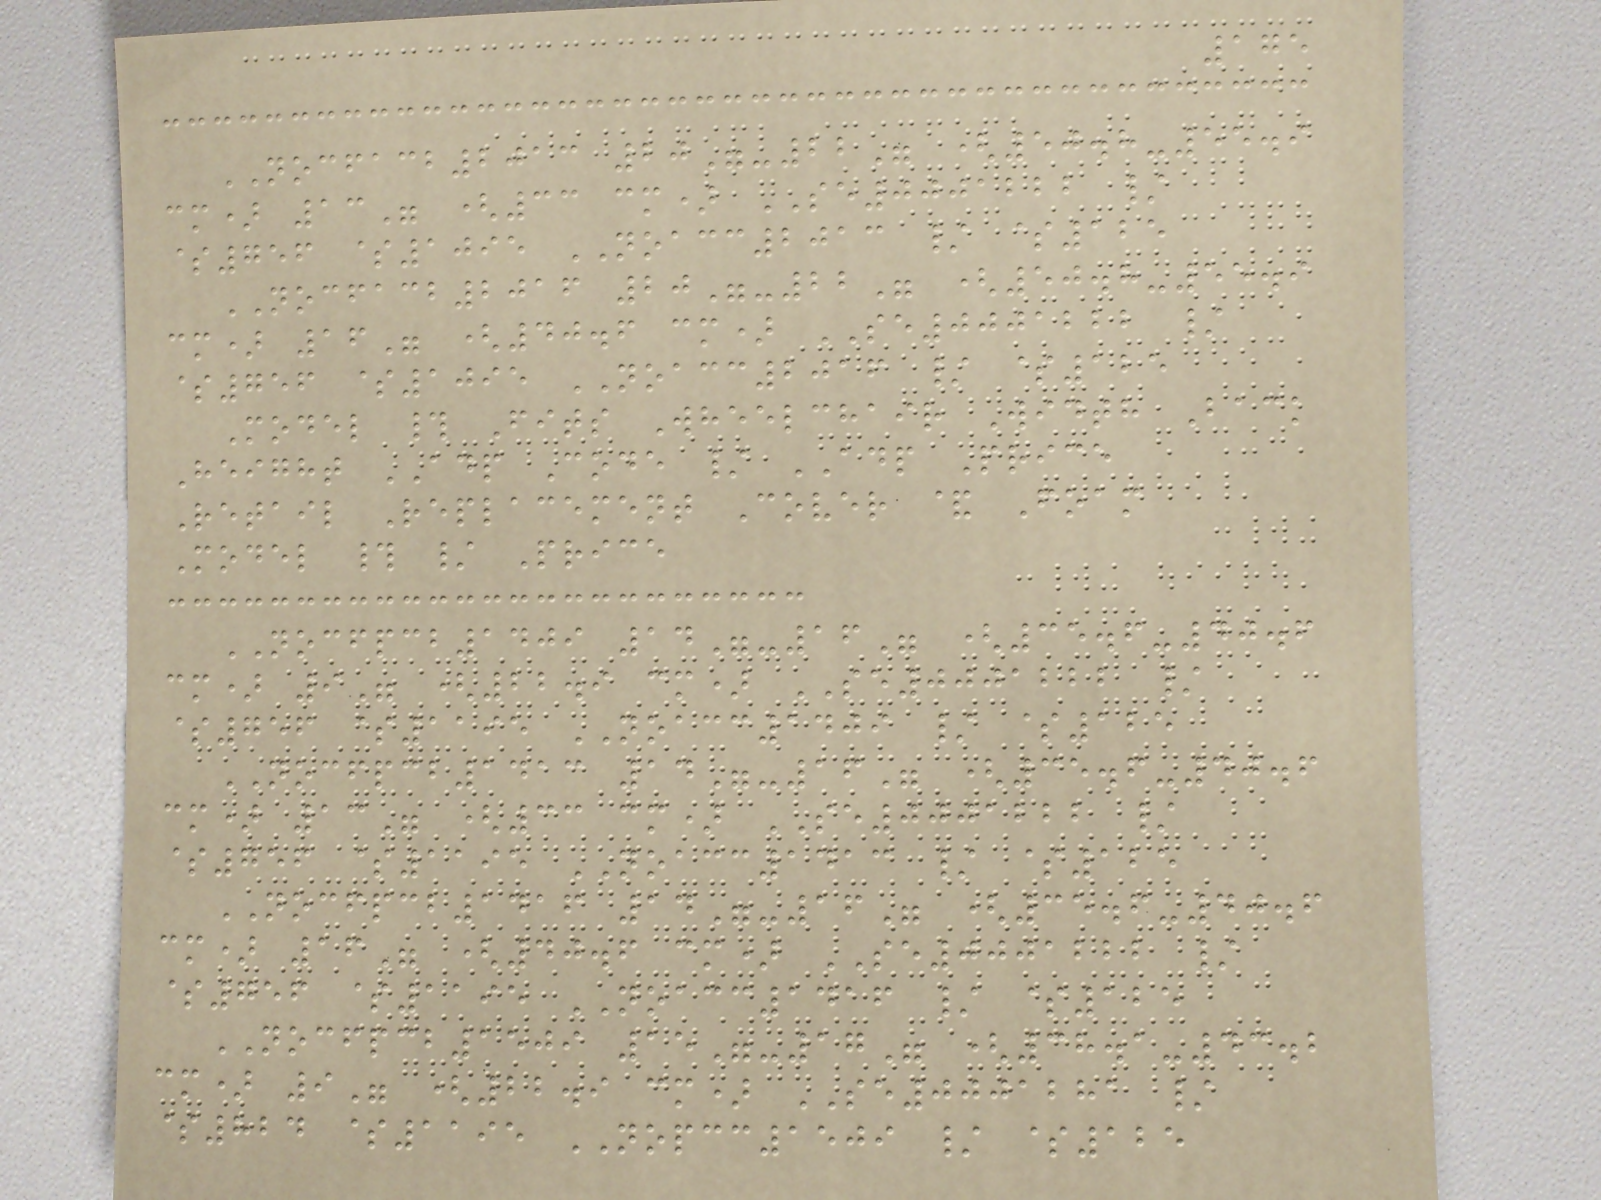175
NOCFACB2013 20"-22" (50.8-55.9
cm) 13" (33 cm) SE0001222 /
$756 $1095 NOACC2013 / $125
NOCFACB2016 20"-22" (50.8-55.9
cm) 16" (40.6 cm) SE0001222 /
$756 $1095 NOACC2016 / $125
Model # Fits Wheelchair Width Back
Height ADP Code / ADP Price
Retail Replacement Cover & Foam
Model # / Price
NOCFPCB1409 14"-16" (35.6-40.6
cm) 9" (22.9 cm) SE0001222 /
$756 $1195 NOACC1409 / $125
NOCFPCB1413 14"-16" (35.6-40.6
cm) 13" (33 cm) SE0001222 /
$756 $1195 NOACC1413 / $125
NOCFPCB1416 14"-16" (35.6-40.6
cm) 16" (40.6 cm) SE0001222 /
$756 $1195 NOACC1416 / $125
NOCFPCB1509 15"-17" (38.1-43.2
cm) 9" (22.9 cm) SE0001281 /
$824 $1195 NOPCC1509 / $125
